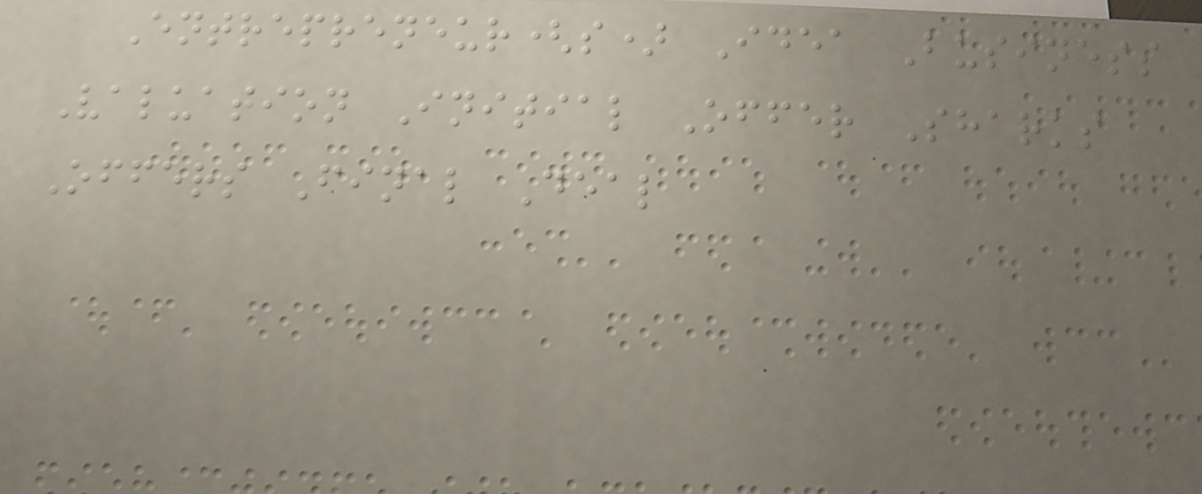Entrepreneur(s) Idea Business
Valuation Initial Offer Sharks
Offers Final Deal
